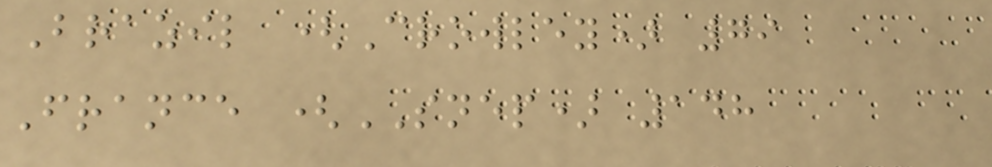Brazil (Crowley) 79
France (SNEP) 148
